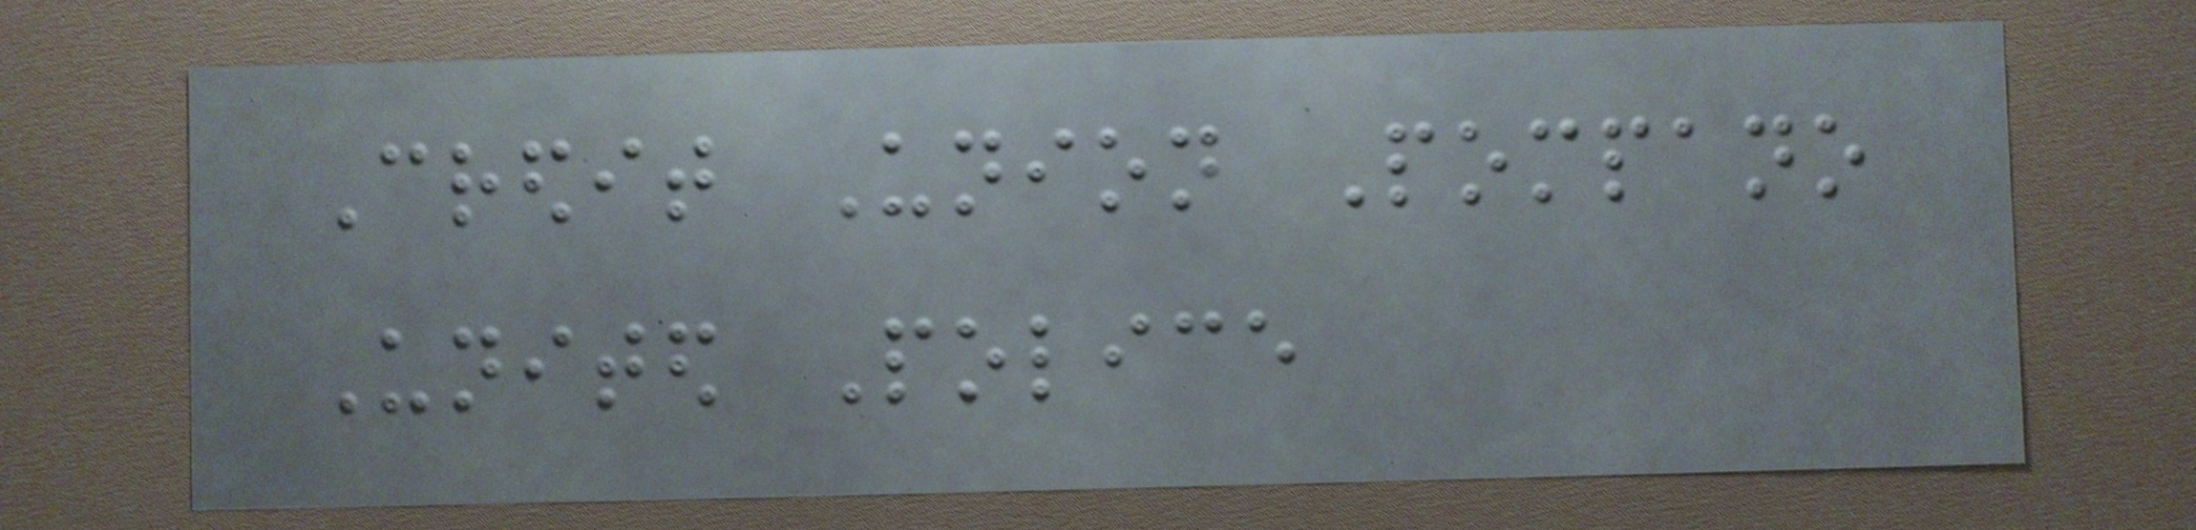Credit Union Pompano
United Police
